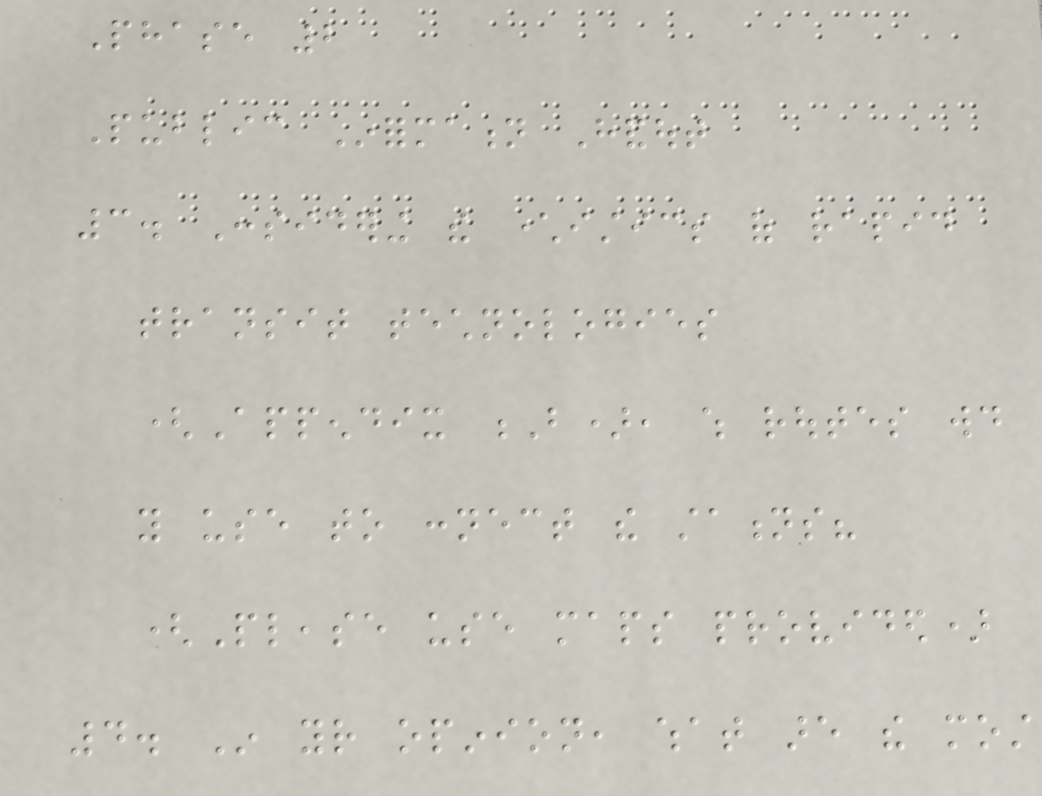Phase 2
Public Information Handout
3. Considering the characteristics of rapid
transit technologies
(Appendix B), which routes would
you use to connect the stations?
(Please use maps provided)
4. In your opinion, what are the most
